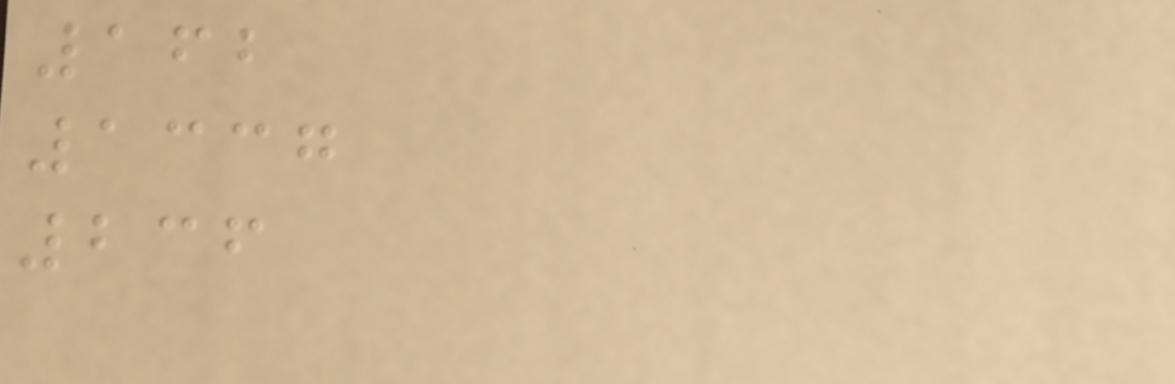162
1337
236
